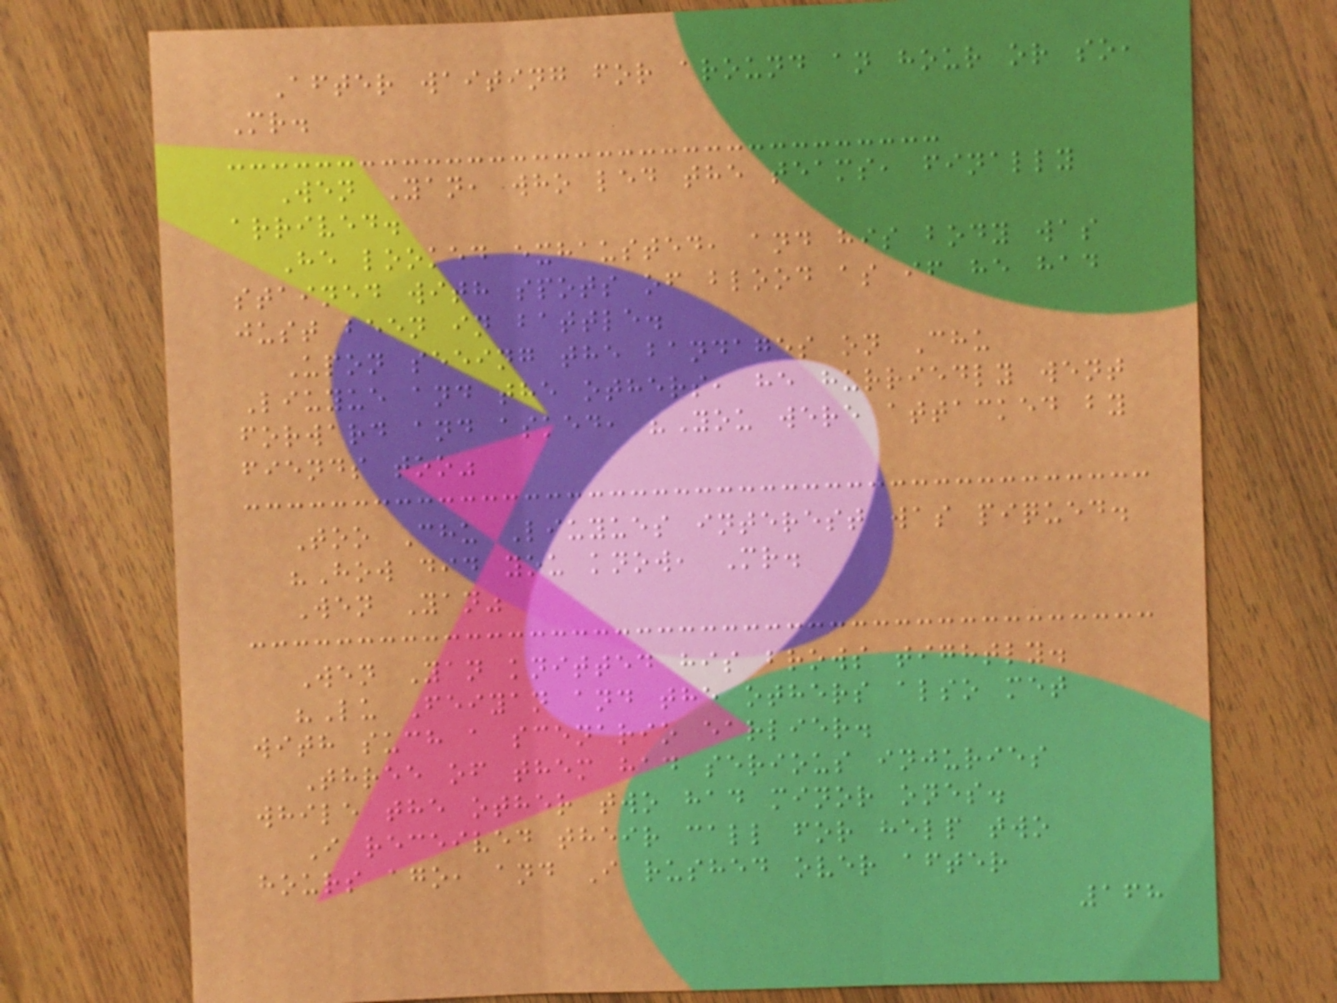After waiting for around an hour or so,
Mr.
Wen Yan, who led the teams, finally
arrived.
He looked exhausted, and his body was
stained with spots of blood as if he had
just been in battle.
Upon seeing the bandages on Chu
Liuyue and the others, he hurriedly went
forward and asked, "You were attacked by
fiends too"
Too Chu Liuyues interest was piqued.
"How did you know, Mr.
Wen Yan"
Wen Yan knitted his brows tightly.
"Lu Feiyan and the others also met
with such a scenario earlier.
Three of them had serious injuries
while the other two had minor ones.
I received their call for help two
hours ago, and I rushed over after
168
